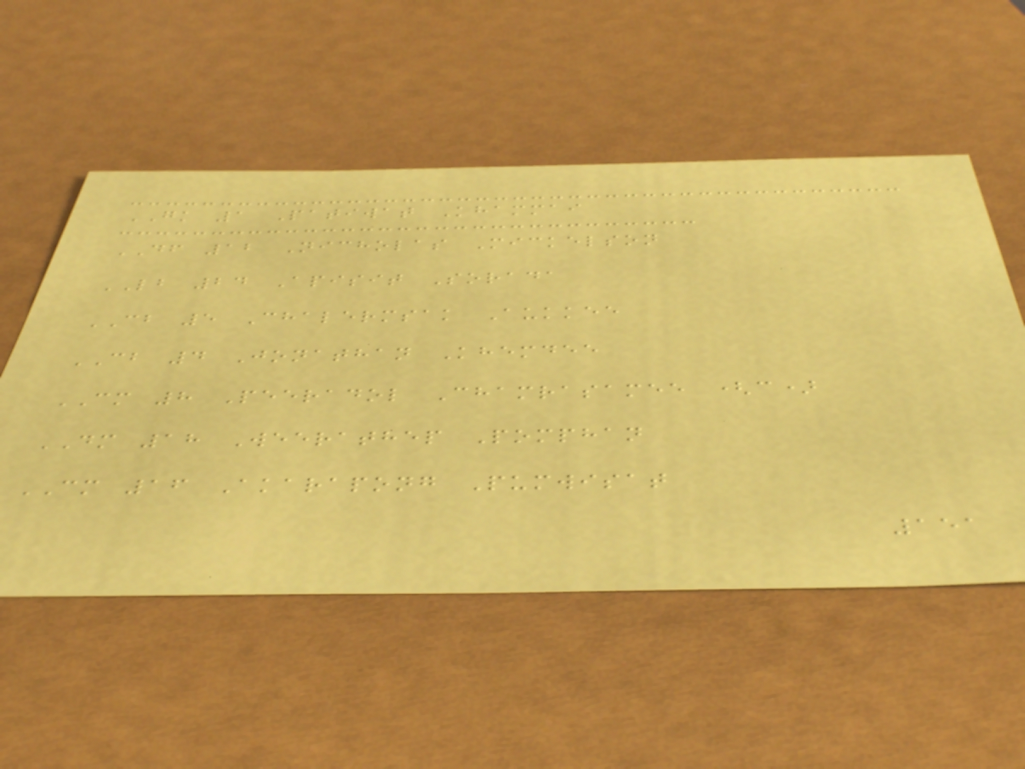GK 1 Patiwat Khammai
DF 12 Nicholas Mickelson
LB 24 Apisit Sorada
CB 5 Chalermsak Aukkee
CB 4 Jonathan Khemdee
CM 8 Peeradol Chamrasamee (c)
DM 18 Weerathep Pomphan
CM 16 Akarapong Pumwisat
151
